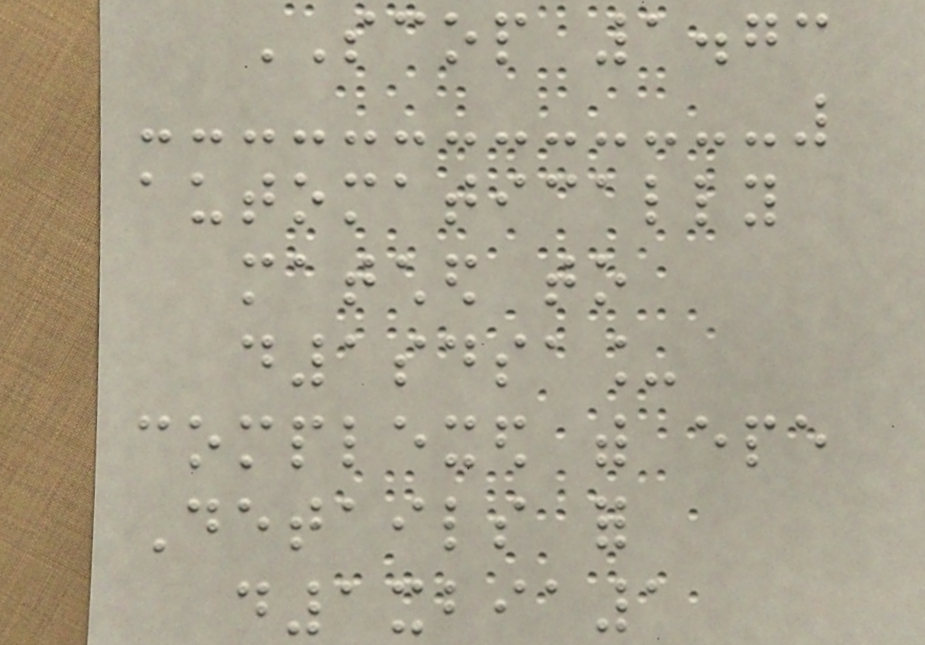SCOP 1.73
automatically
matched to
d1sdsa_
complexed with epe
Details for
d1xbia1
